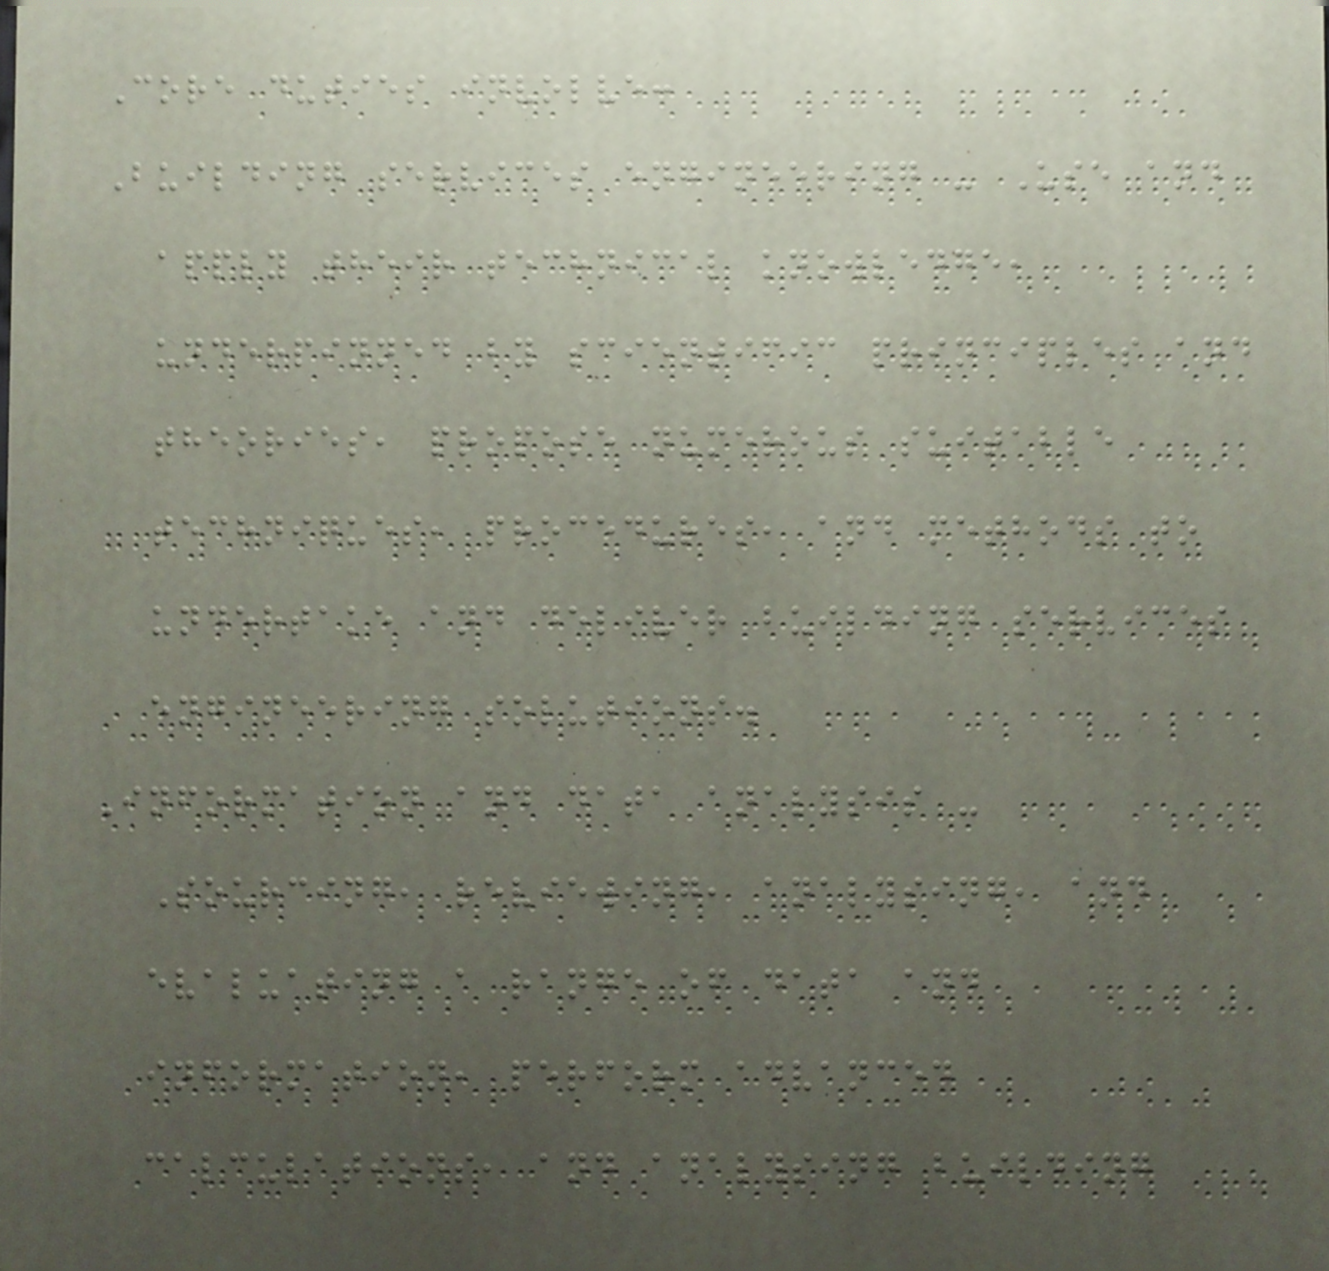Core duties involve:
Building services engineering - Use and
apply their technical knowledge,
underpinned by scientific principles and
theories, propose numerous suitable
techniques, procedures, and methods to
undertake and deliver building services
engineering solutions.
Information and data analysis -
Sourcing, reviewing, analysing, and
evaluating a range of data and
information, perform advanced
calculations, and analysing building
